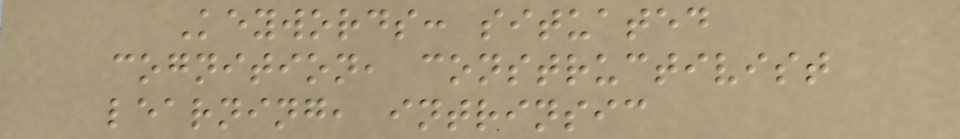Keywords: situated
cognition, constructivist
learning, intrinsic
